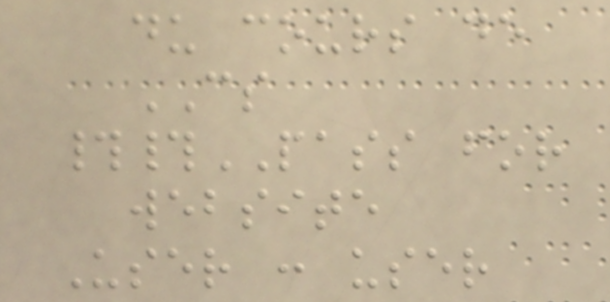du cours de
CS
##PASS for
website
User : user
